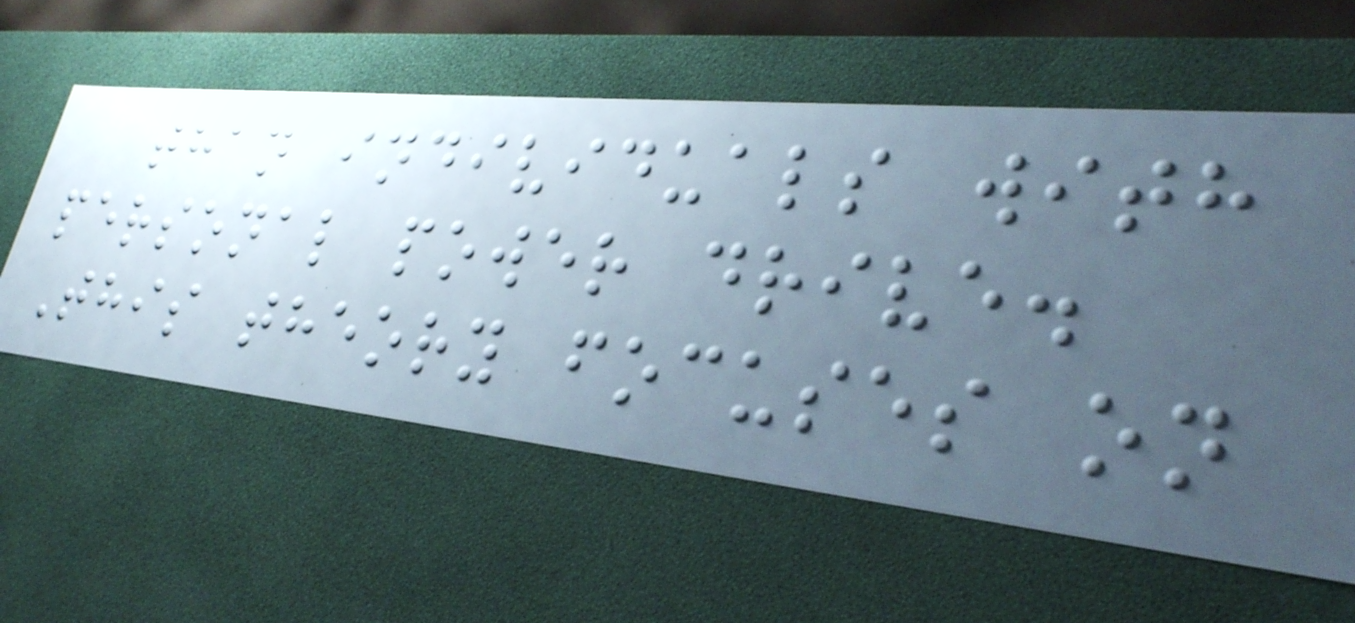than individuals with
personal power drive.
This theory focuses on
